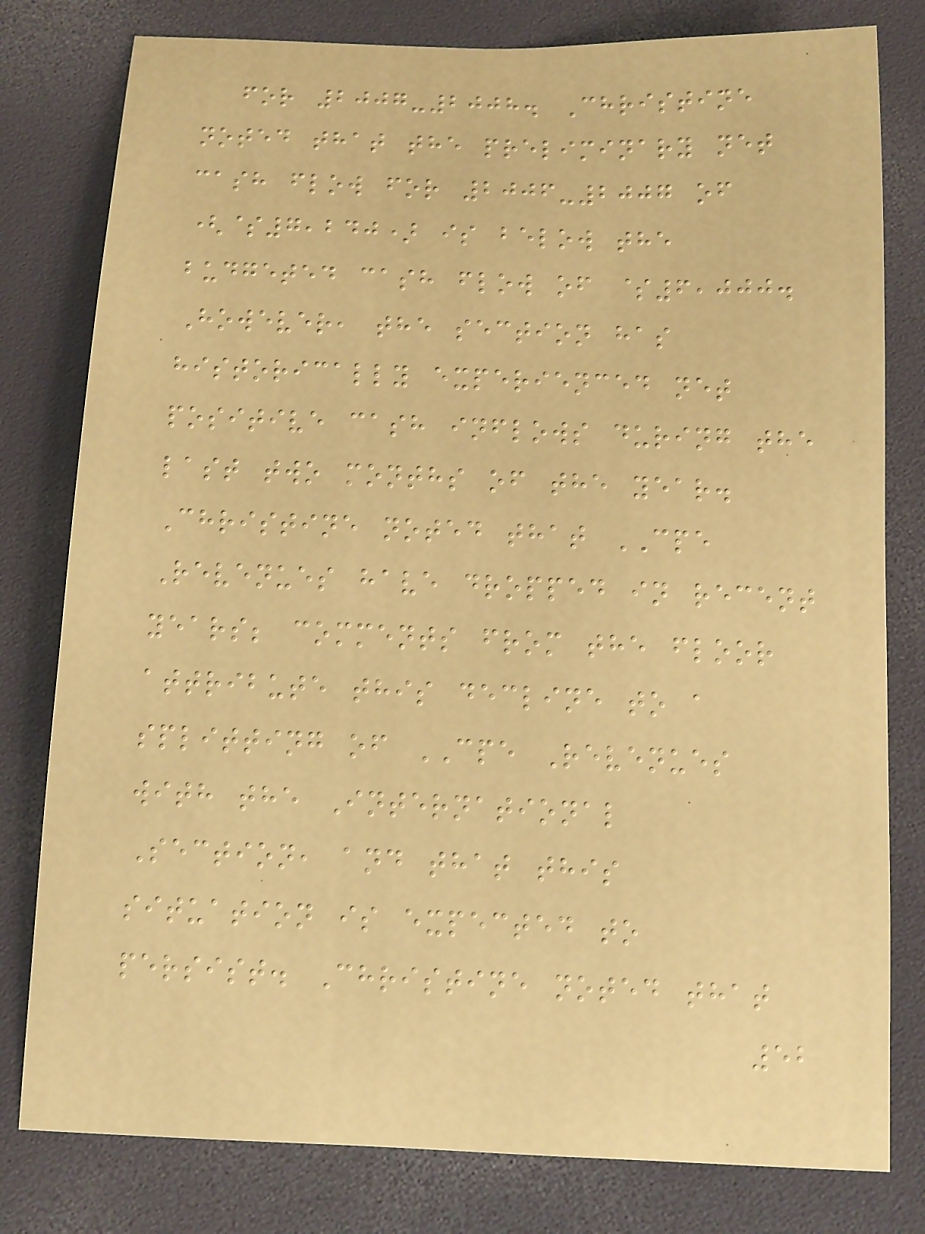for 2007-2008. Christine
noted that the preliminary net
cash flow for 2006-2007 of
($7,240) is below the
budgeted cash flow of $6,000.
However, the section has
historically experienced net
positive cash inflows during the
last two months of the year.
Christine noted that CPE
Revenues have dropped in recent
years; comments from the floor
attribute this decline to a
splitting of CPE Revenues
with the International
Section, and that this
situation is expected to
persist. Christine noted that
52
